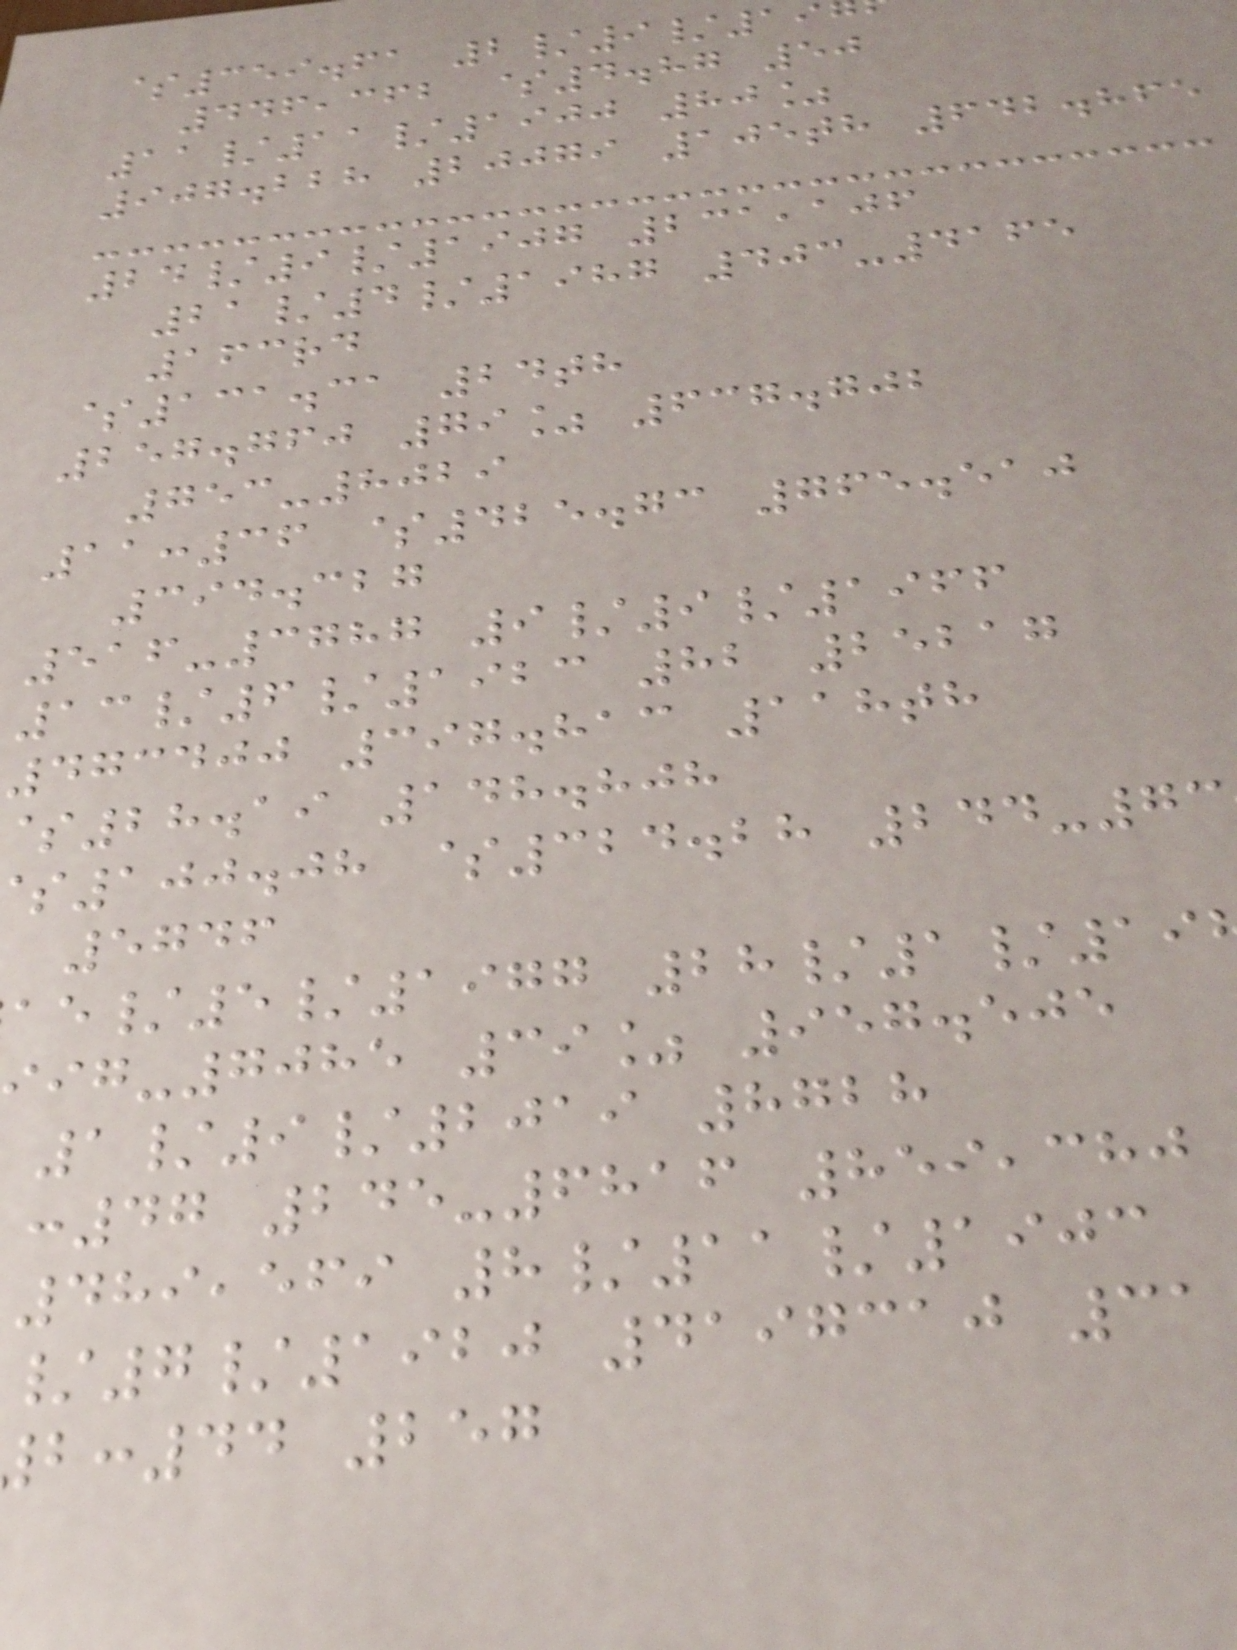$359.61 2/9/19
446,362 $4.87 50
11/11/1900 80%
907.228 20079 105th 642.865
24/9/1907 231,106
21/4/1987 403-4165
163rd
$131.31 24th
257.760 79% 637.702
753-8029
11:36 $425.73 765.510
394.327
516-3787 9/9/1966
13/6/1923 82 25217
473400 397.813 118th
28.19 148.808
100.08 $324.28 244-73
5746
/5/1977 28/1/19
-7085 39% 957.505
1/9/2019 8728
:47 245-6816 859,380
489,569 8/11/1903
/7/1920 4197310 31
:44 257
